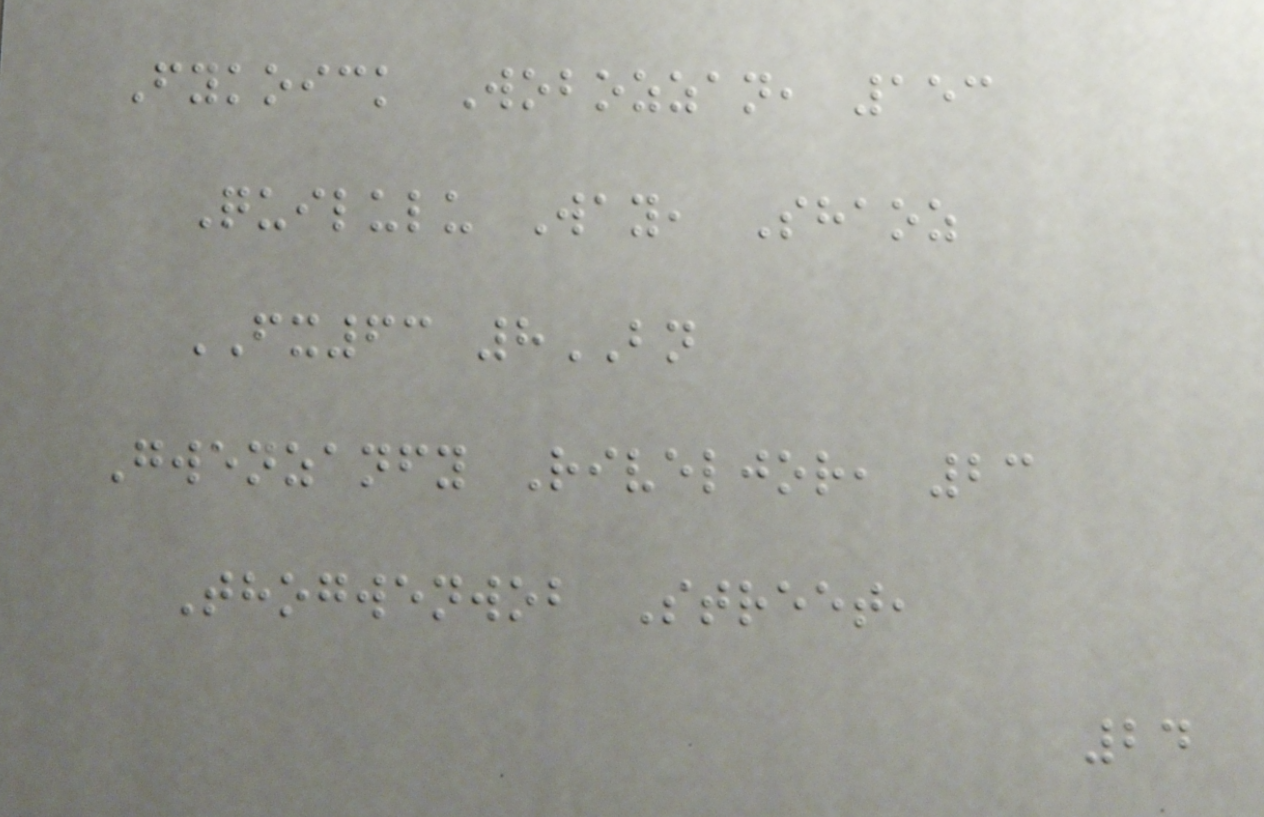Fykoick Wobozzan, 153
Quilulu Way, Shaoz
FX63 8BN
Gwenzanfy Riveljor, 23
Thogwenwob Street,
24
